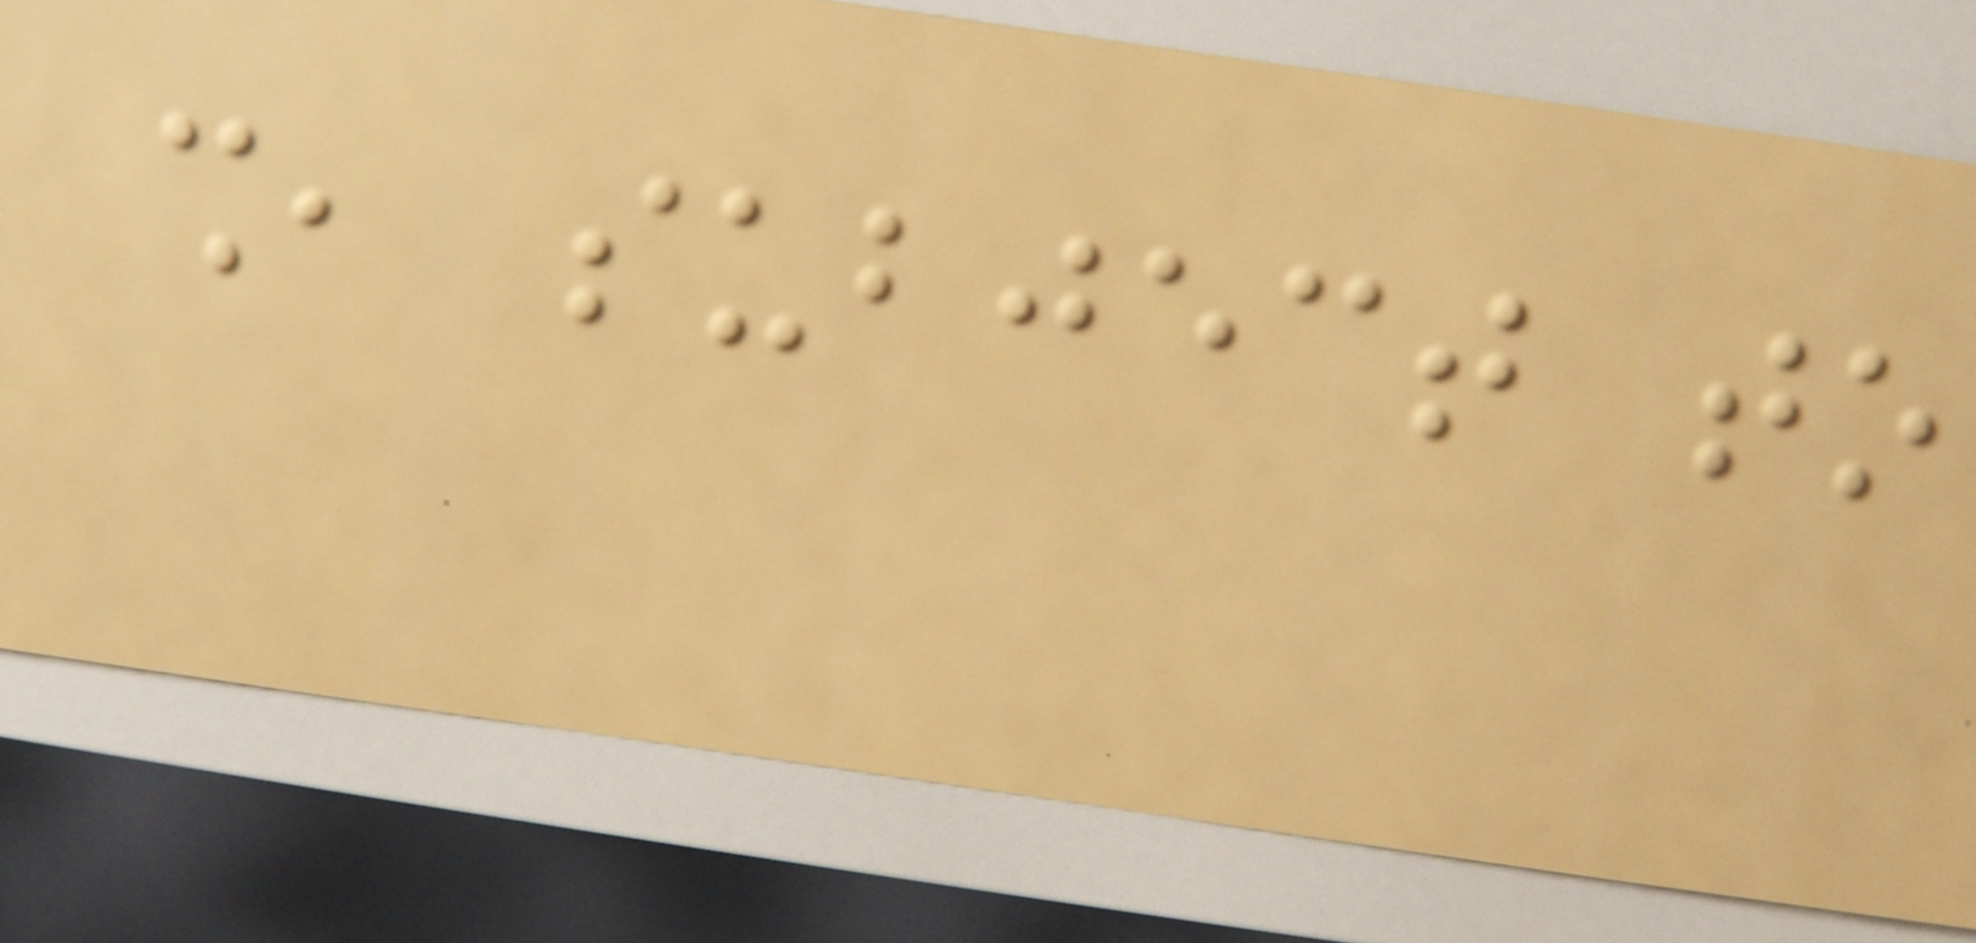shall, subject to
